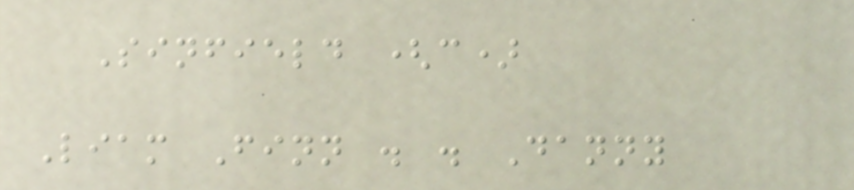Sinfield (c)
Liam Finn . . Danny
